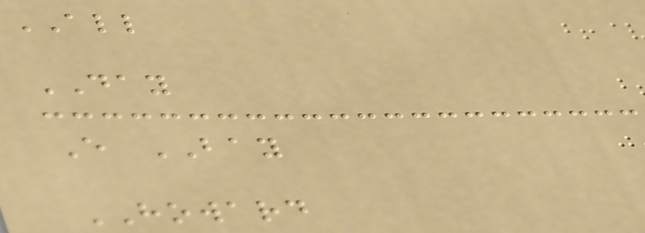ALL
DAY
E BAY
HOWARD
